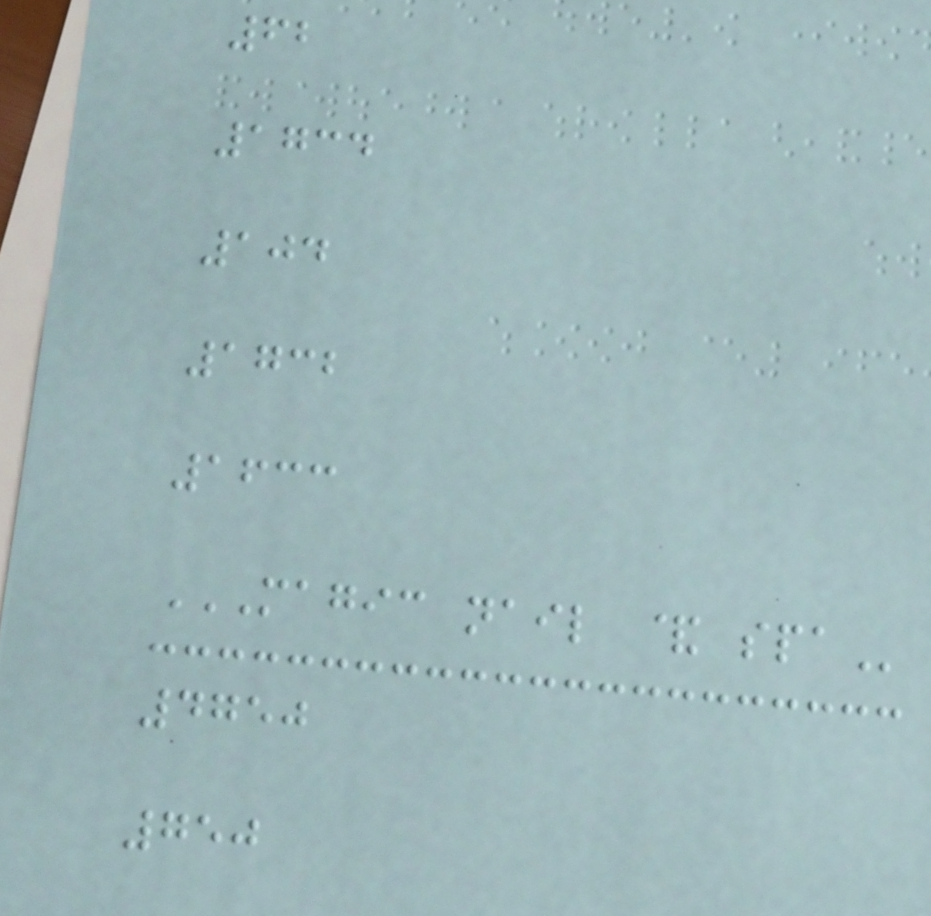62
1734
104
1732
1633
MAGIC NAIL & SPA
4750
750
